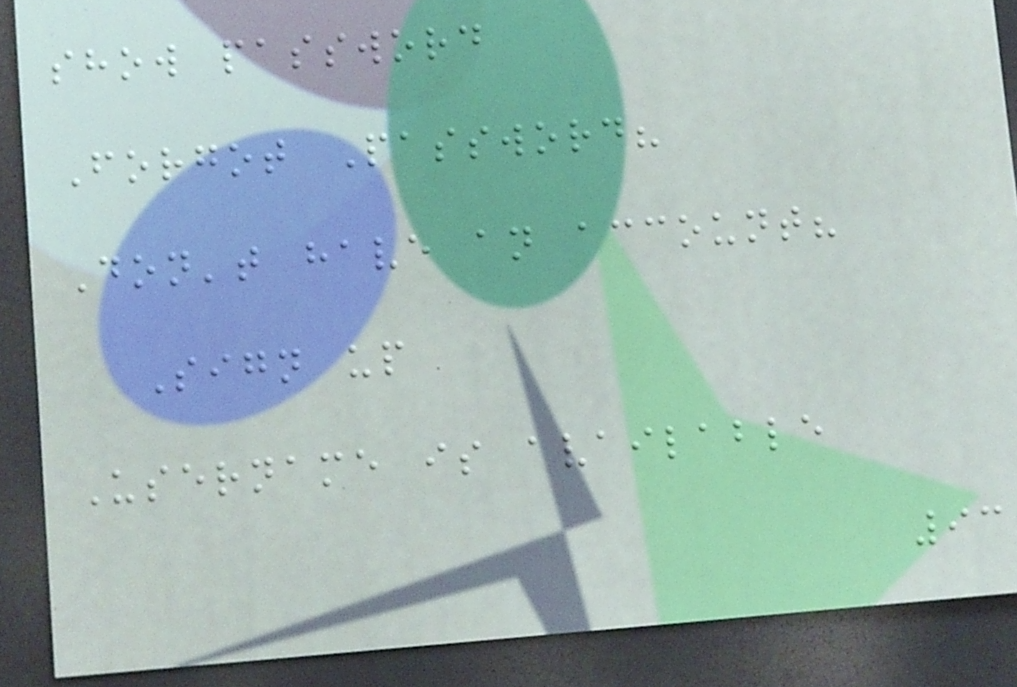show password
Forgot Password?
Don't have an account?
Sign up
Username is available
93
